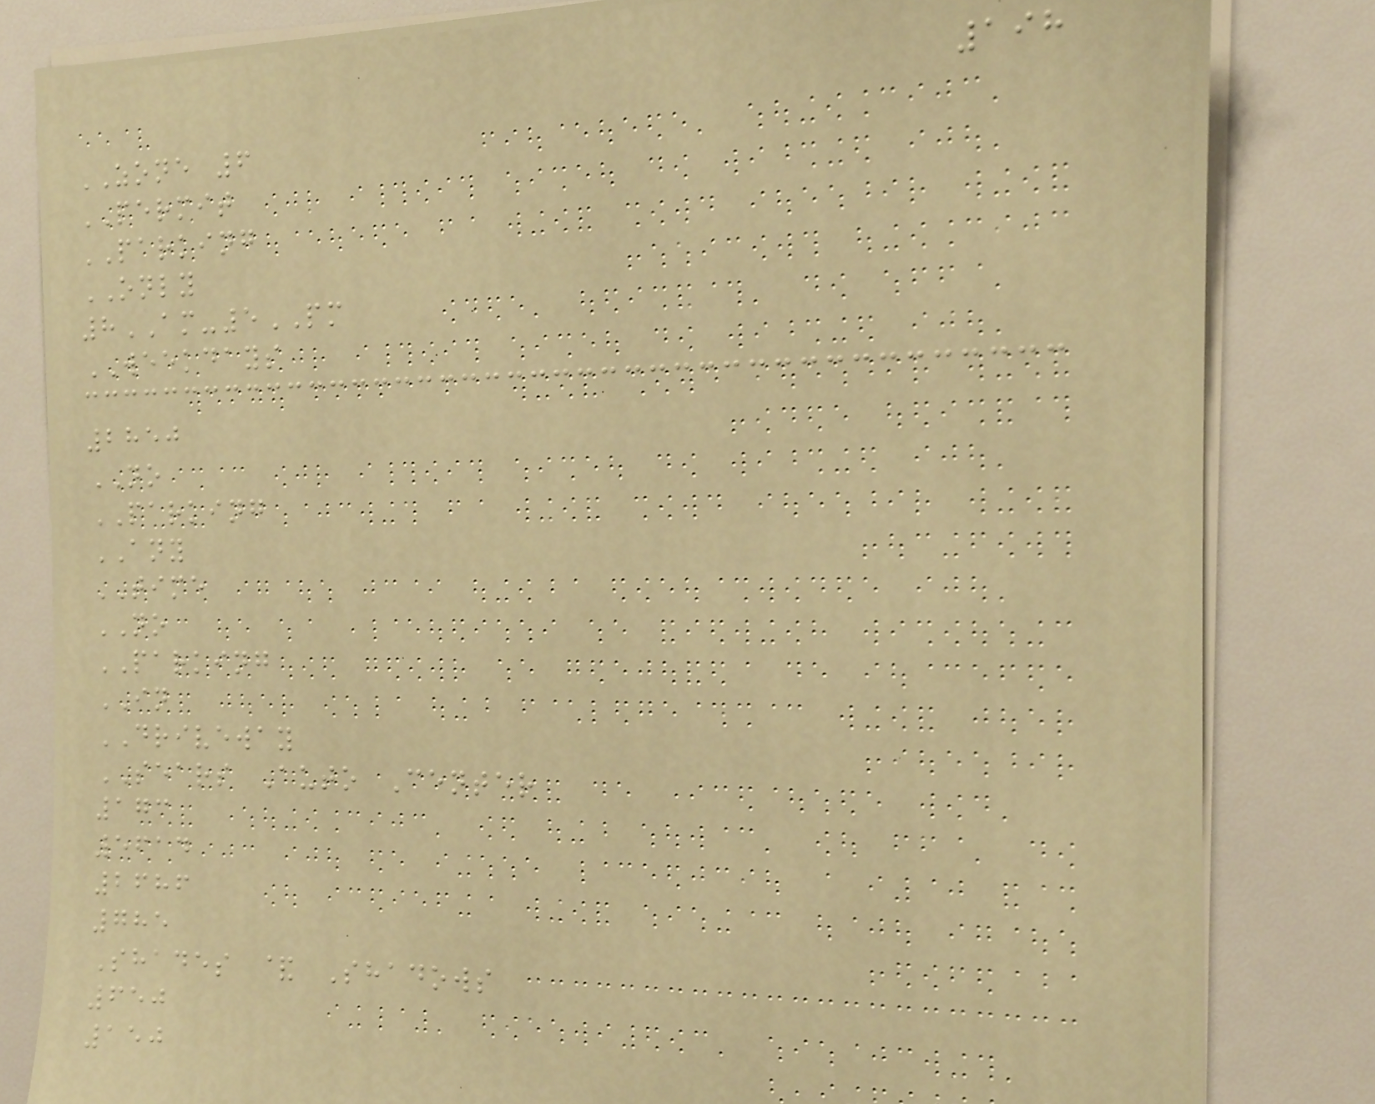198
ZONE 6
PERMIT
PARKING
ONLY
8AM-5PM
WEEKDAYS
2850
NO
PARKING
ANY
TIME
NO
PARKING
IN
DRIVEWAY
SEARS Auto Center
173
5614
2686
785
Shades & Shadows
650
150
